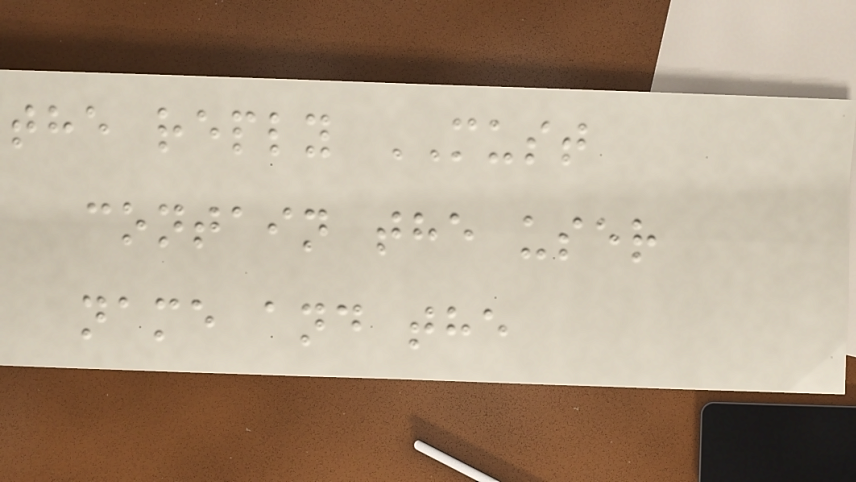the reply MUST
contain the user
name and the
